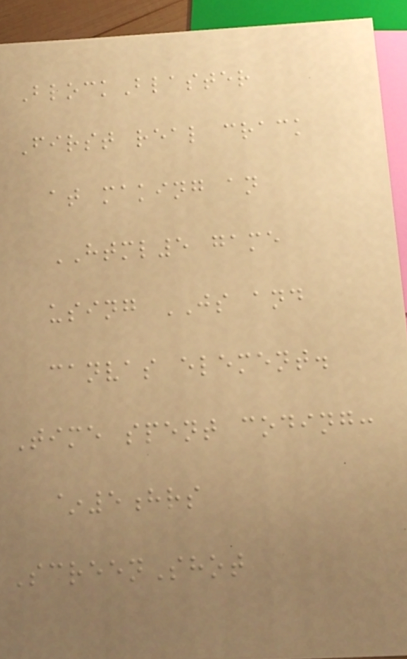BlockBlaster
First real crack
at making an
HTML5 game
using JS and
canvas element.
Time spent coding:
~5hrs
ScreenShot
